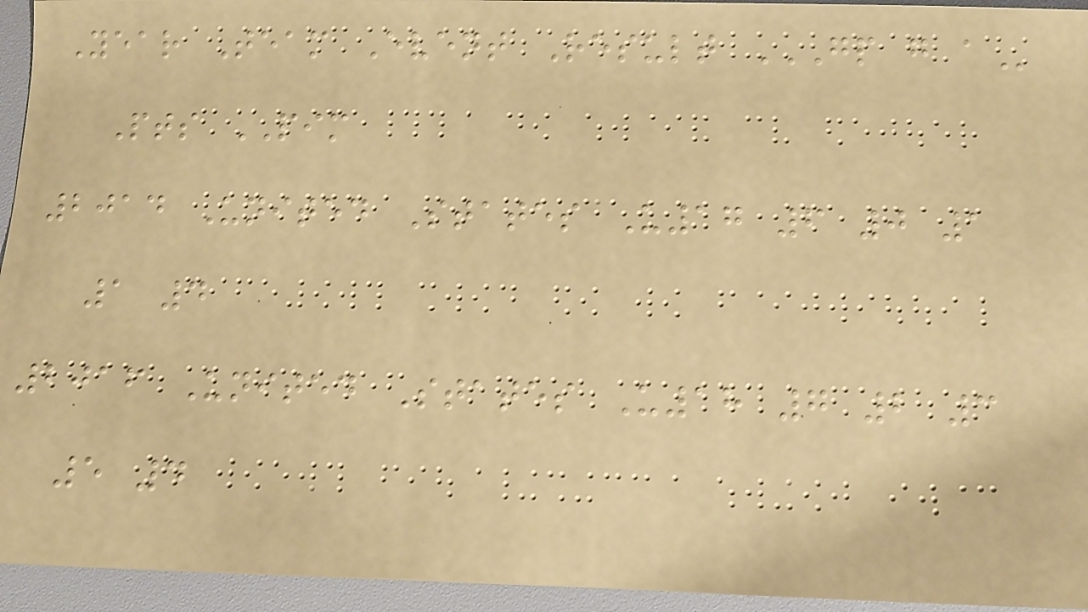Year Team Event Result GP G A
Pts PIM
2014 United States U17 6 0 1
1 4
2016 United States U18 7 2 3
5 4
